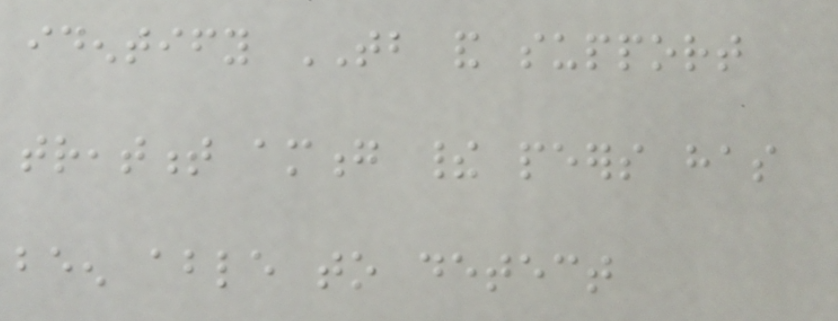identify TB and support
treatment among their peers has
been able to detect
